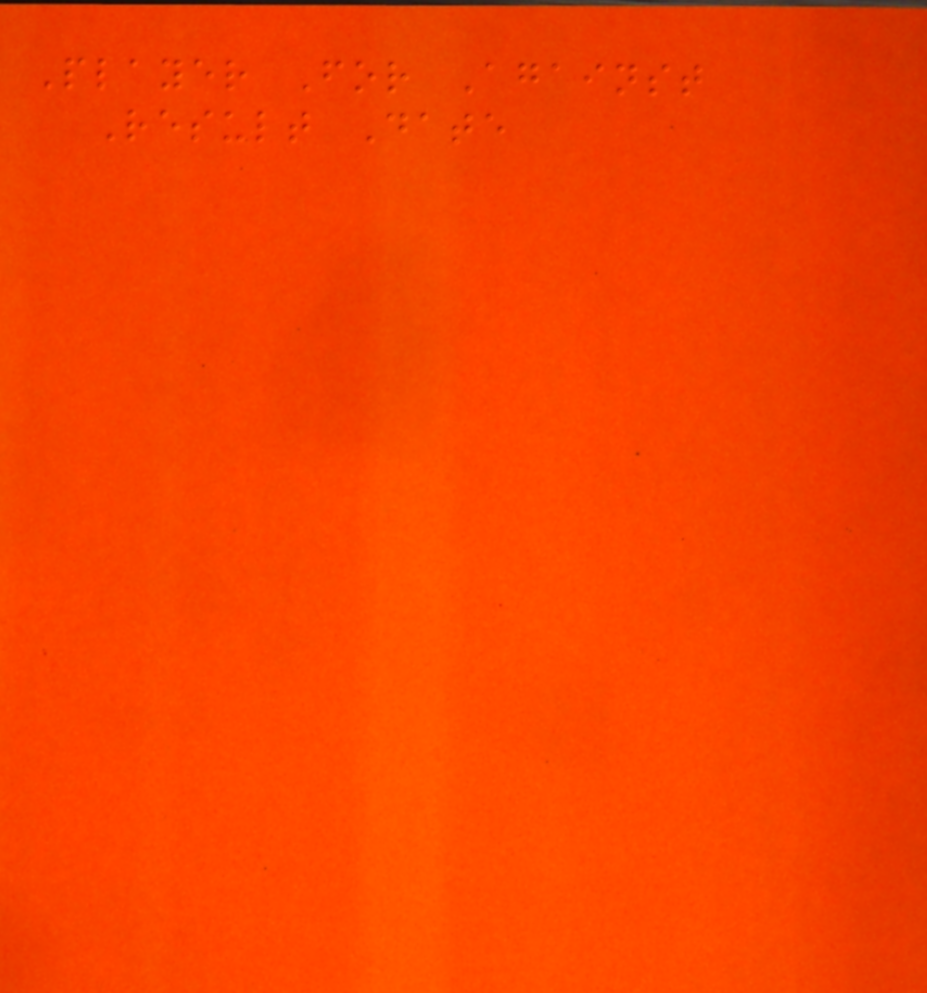Player For Against
Result Date
